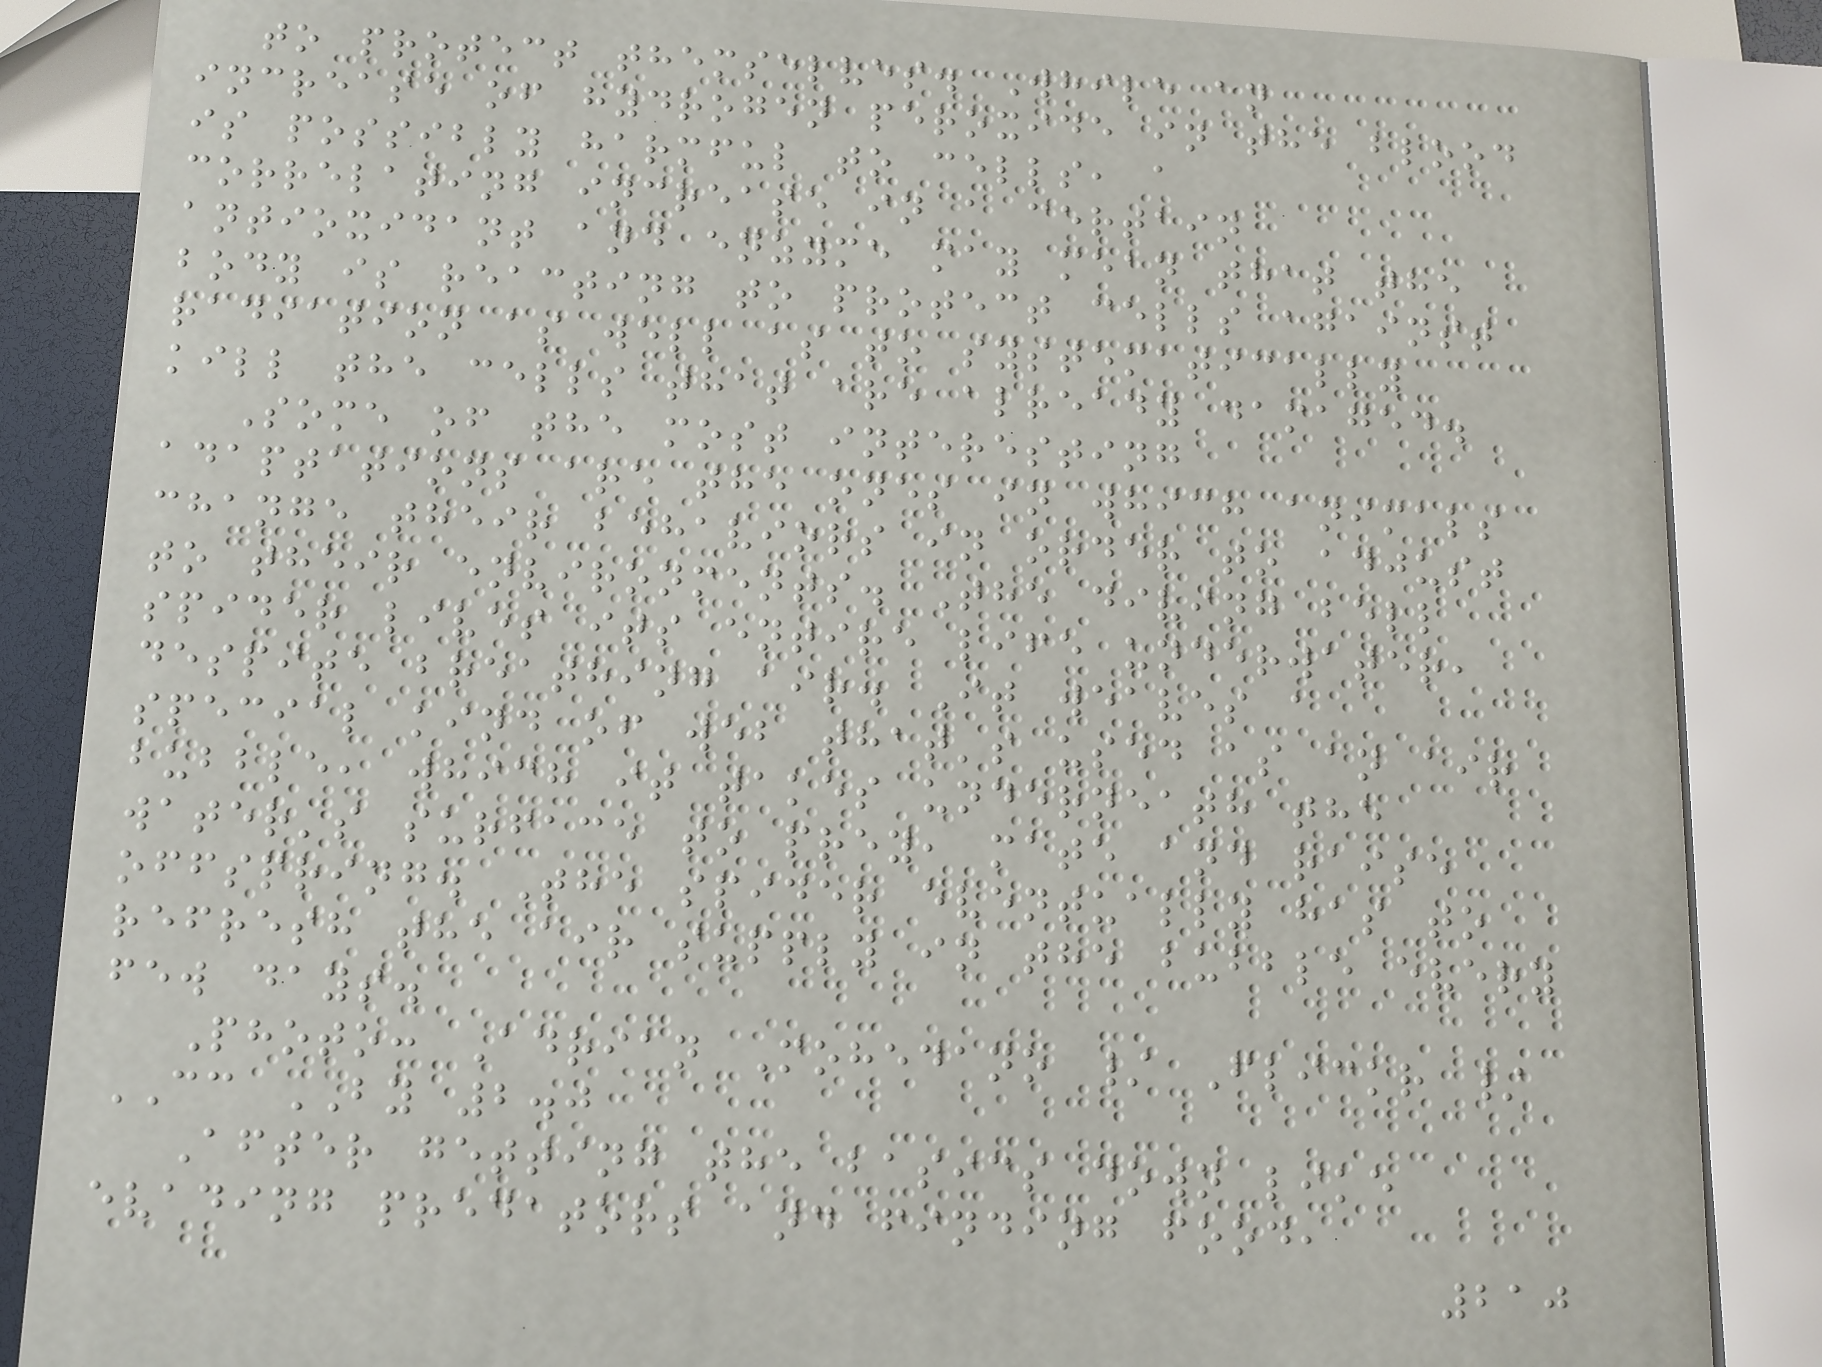to protect themselves. While an
increase of hydrogen peroxide in the blood
is possibly harmful to cells, a
correlating increase in a certain
antioxidant and enzyme may mean that the
body is reacting to protect cells against
radiation as well as to systematically
kill the cells that are already damaged.
Some of the most interesting
adaptations are the ones in which animals
change their behaviors in order to adjust
to their environments. The diving bell
spider lives its entire life underwater,
despite breathing air. It weaves a
special kind of web that's used as an air
bubble, which it takes underneath the
water's surface to prey, mate and raise
offspring. The spider eventually has to
refresh the air supply in the bubble every
few days.
Photo: Adrian Mohedano / Flickr /
CC BY 2.0
After getting the basics down like
evading predators and finding food,
210
